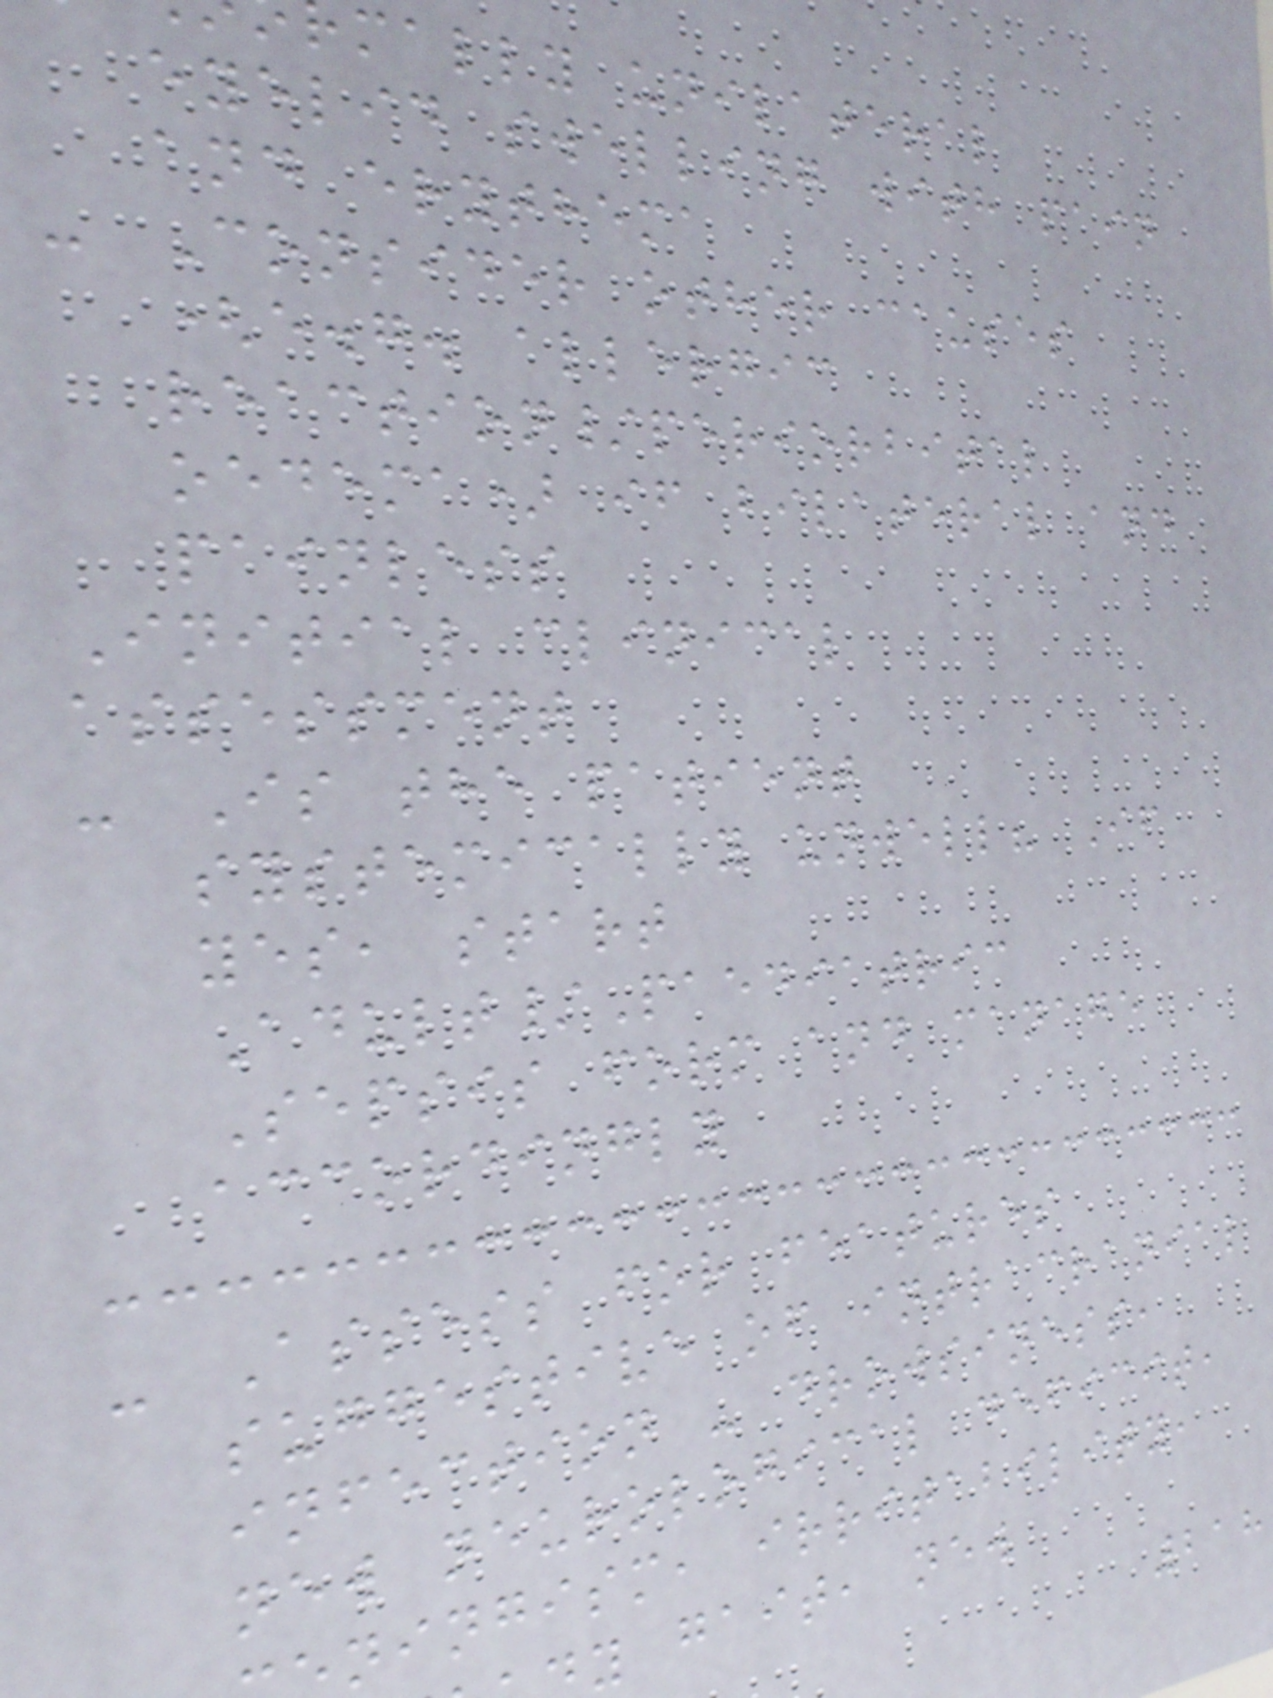mally unilateral
eyelid swelling with pain
and erythema
- Consider other causes
(e.g. allergic
reaction/periorbital
oedema) if bilateral and
painless
Initial clinical
assessment
- Is the patient
systemically unwell? If
yes, start
Adult/Paediatric
Sepsis form and manage
accordingly
- Assess for features
suggestive of intracranial
infection - drowsiness,
new neurological deficit,
ningism, irritability,
y gait, new
218
